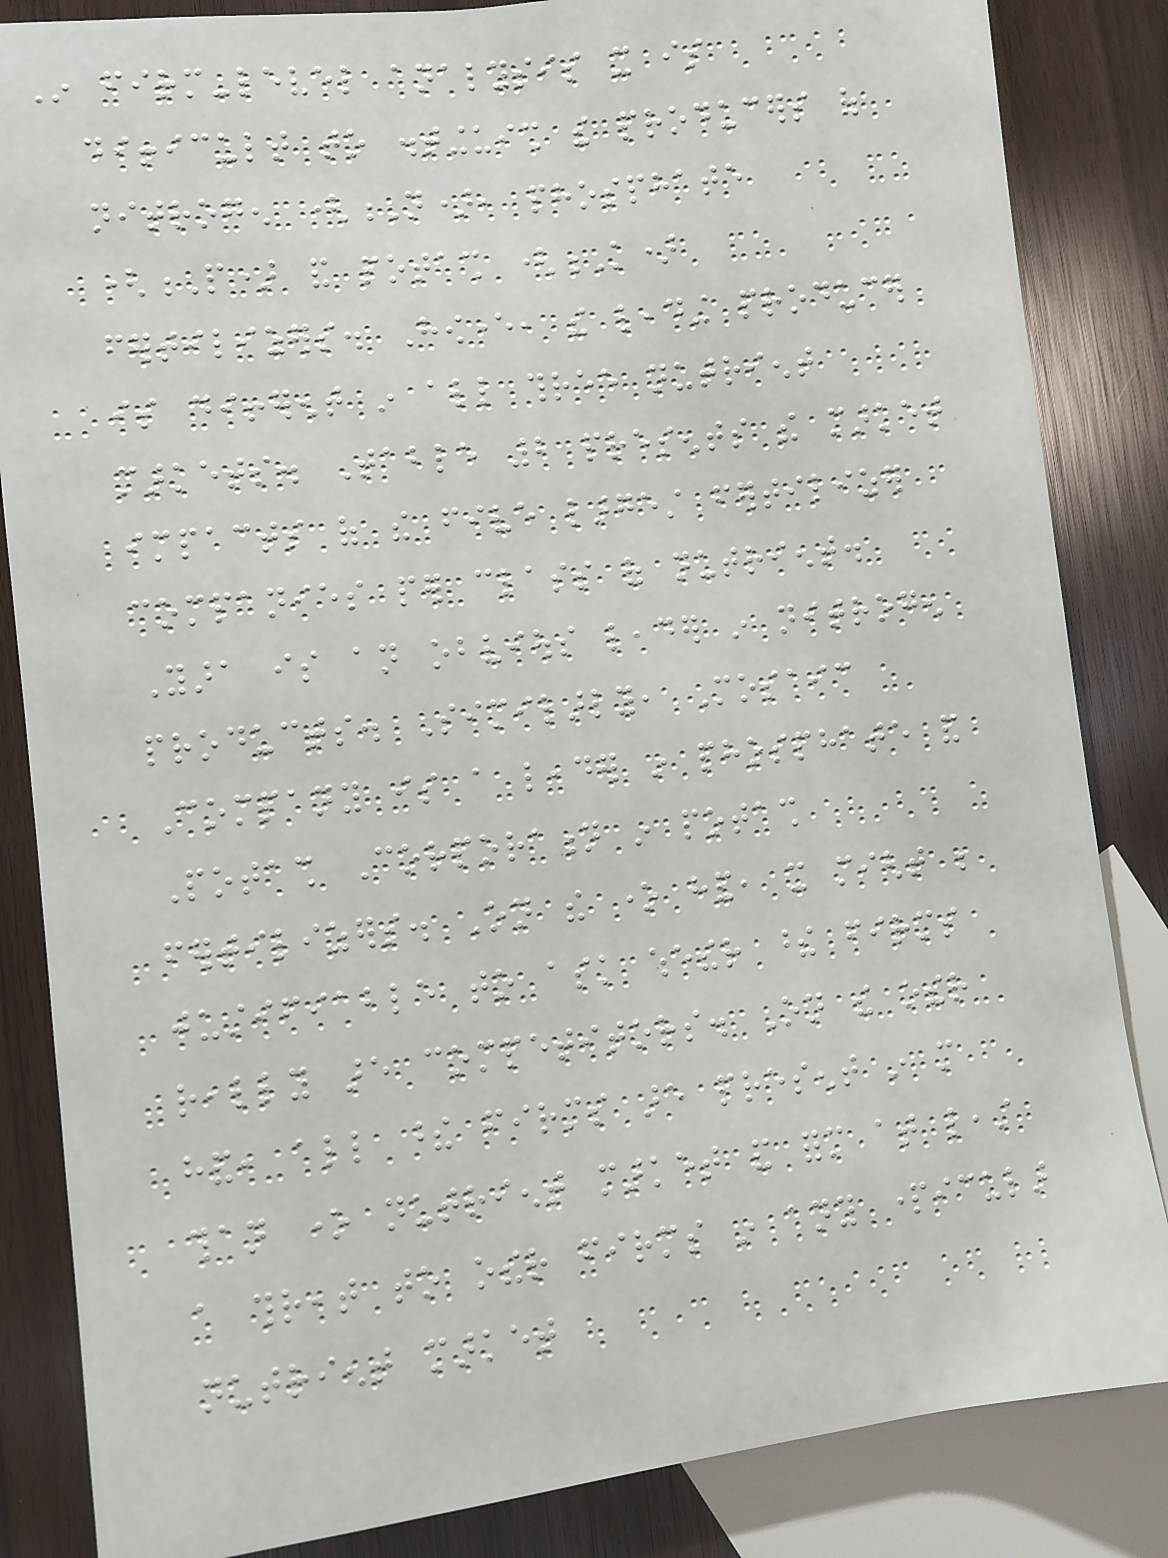In firm-level analysis it is
difficult to distinguish the producers of
nitrogen (N), phosphate
(P) and potash (K)
fertilizers. However, the leading producer
is different in all three nutrient
markets. Table 2 presents the market
impacts of the five largest fertilizer
companies per class of nutrient.
Yara is an obvious leader in nitrogen
products. Similarly, Mosaic
Company is a leader in phosphate and
Potash Corporation in potash
fertilizers. On the one hand, it might be
justifiable to ask whether these firms
really are competitors. On the other
hand, all these firms are present in more
than one nutrient market and form at least
a threat to other firms in any particular
nutrient market
